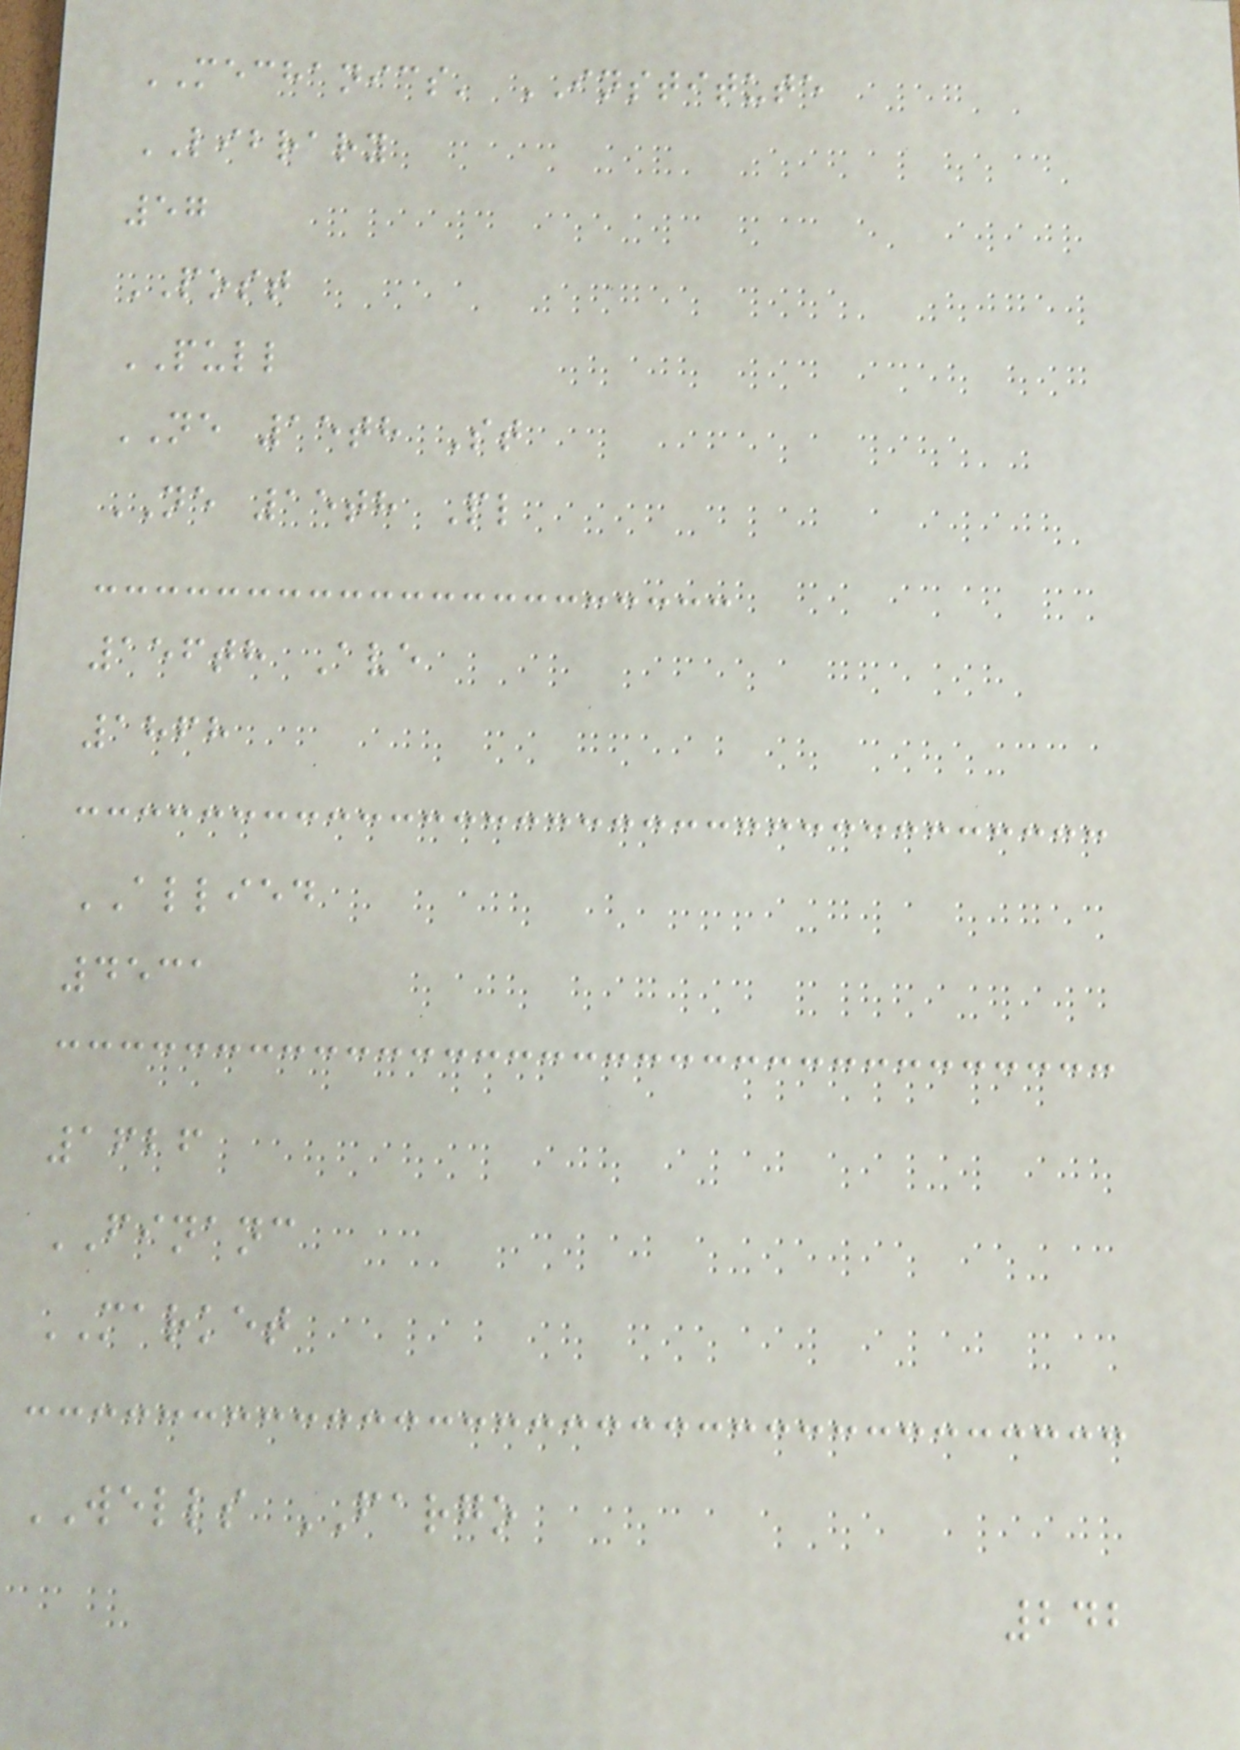MECHANICS' INSTITUTE
LIBRARY
57
POST
PULL
NE 15th St
NE 15th Pl
156th Ave
1868
ALLIED
4531
1626
FINANC
MARKET
WELLS FARGO
242
